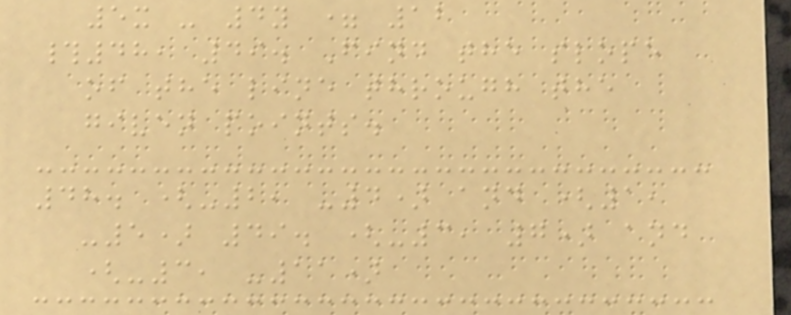5x - 4y = 12
#48, 49. Find the slope
of the line through the
given points.
48. (-2, -4) and (1,
-5) 49. (-3, 7) and
(-3, -11)
